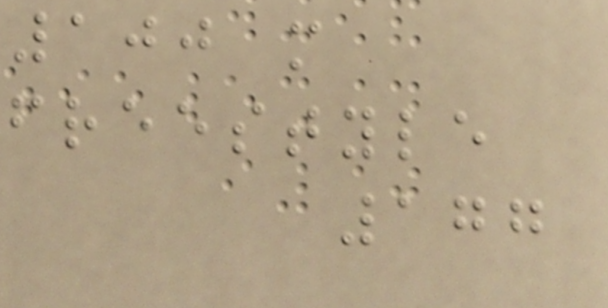100 m
freestyle
177
